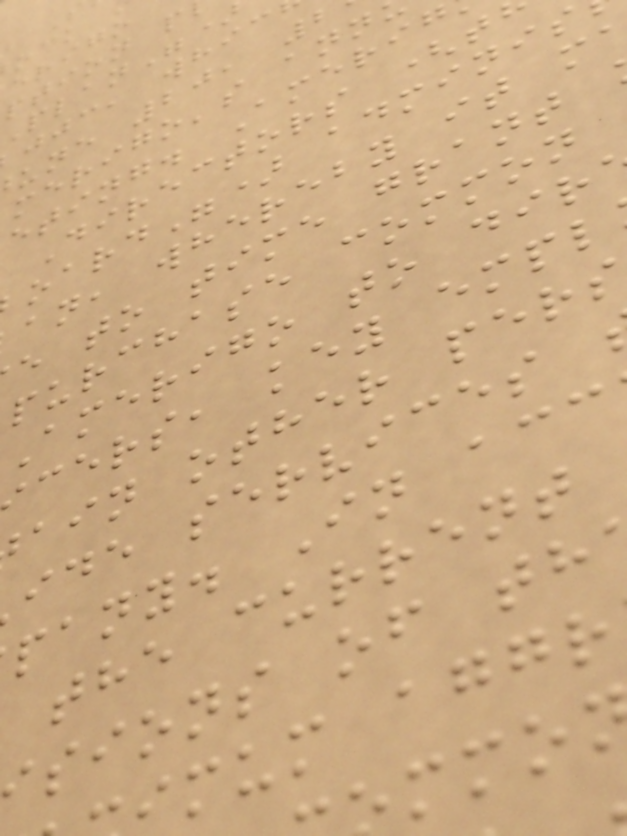ption p
jjc, whic
une 20, 2
merigo's ann
eting. Amerig
Directors (t
oard") adminis
an, whereby it m
e to time grant
purchase common
Amerigo to dir
cers, key empl
ain other pers
ide services
pany. In acc
the current
sions of th
mum aggr
